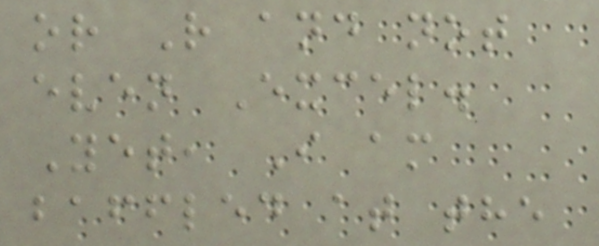or R and not
even Excel.
Yet, I am
baffled at the
